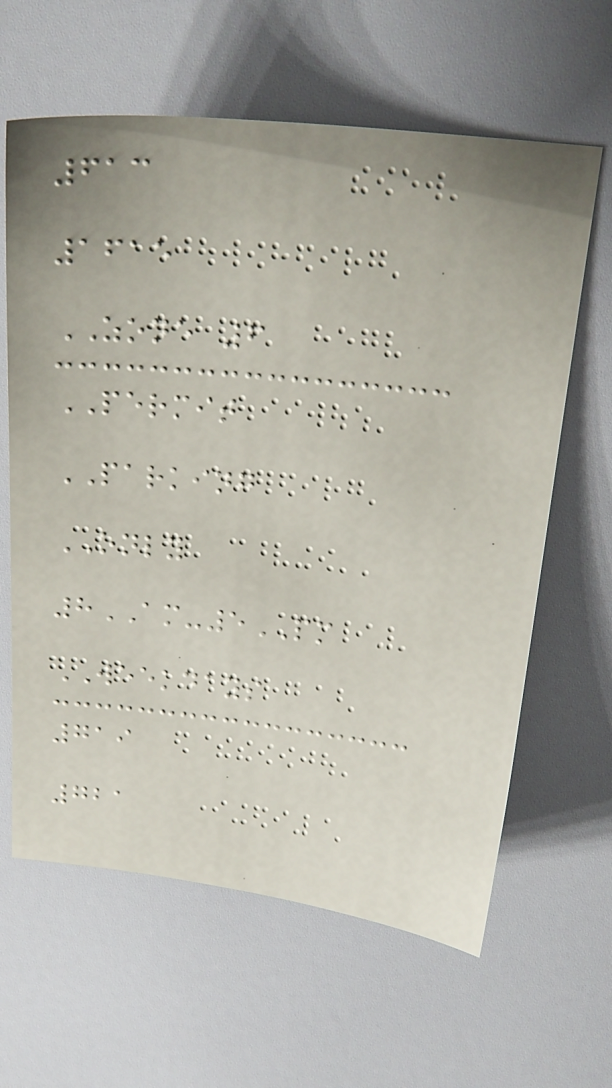613
1615
ZONE 6
PERMIT
PARKING
ONLY
8AM-5PM
WEEKDAYS
719
721
